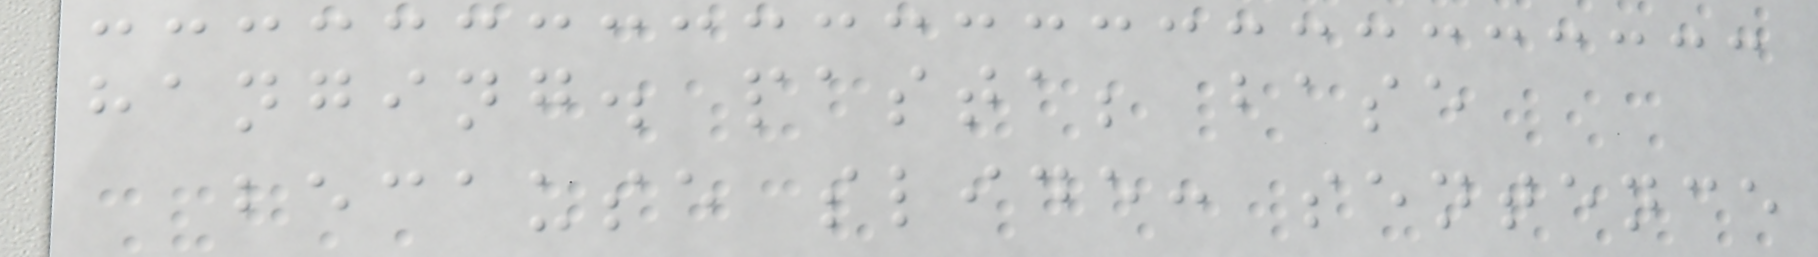hanging. pasta; base
because slide: sentence
